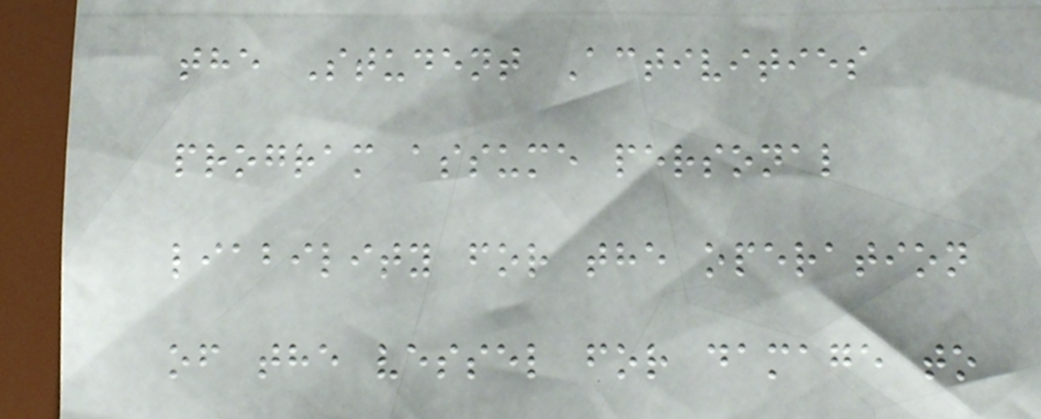the Student Activities
program assume personal
liability for the operation
of the vessel for damage to
